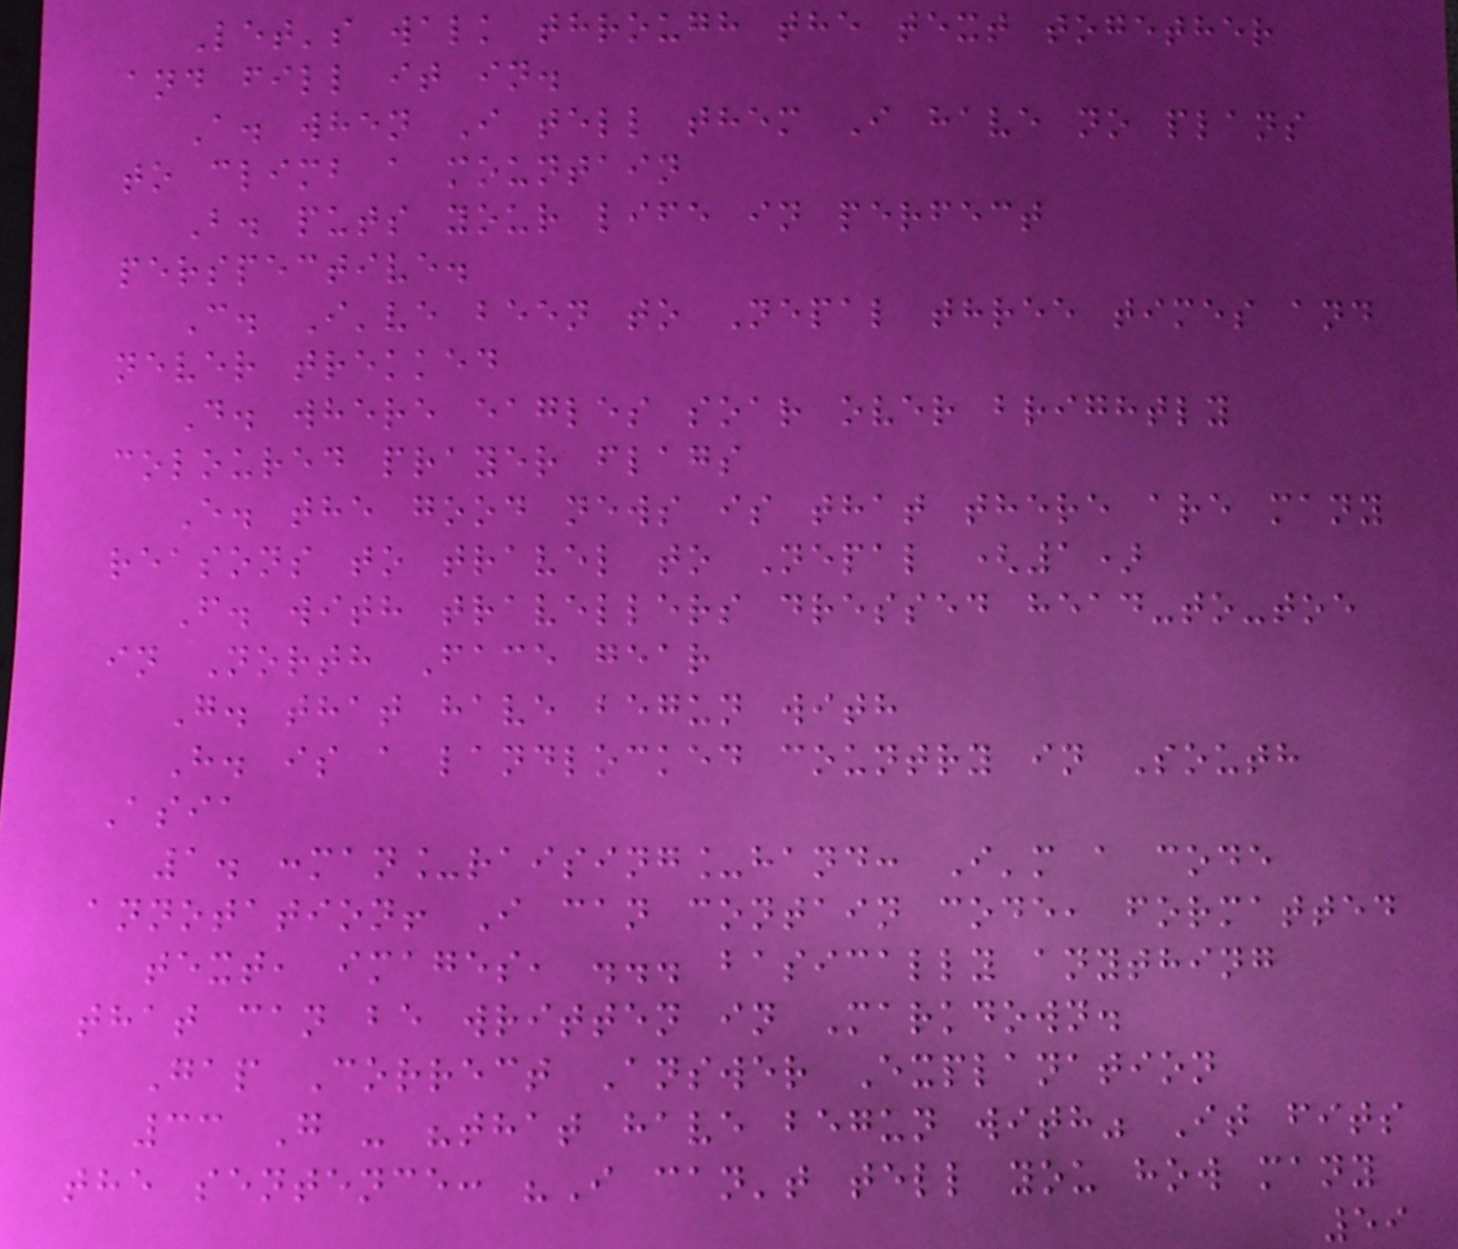Let's walk through the text together
and fill it in.
A. when I tell them I have no plans
to climb a mountain
B. puts your life in perfect
perspective.
C. I've been to Nepal three times and
never trekked
D. where eagles soar over brightly
coloured prayer flags
E. the good news is that there are many
reasons to travel to Nepal (1)
F. with travellers dressed head-to-toe
in North Face gear
G. that have begun with
H. is a landlocked country in South
Asia
1. :man_raising_hand: I'm a code
annotation! I can contain code, formatted
text, images, ... basically anything
that can be written in Markdown.
Gap Correct Answer Explanation
33 G - "that have begun with" It fits
the sentence: "I can't tell you how many
59
